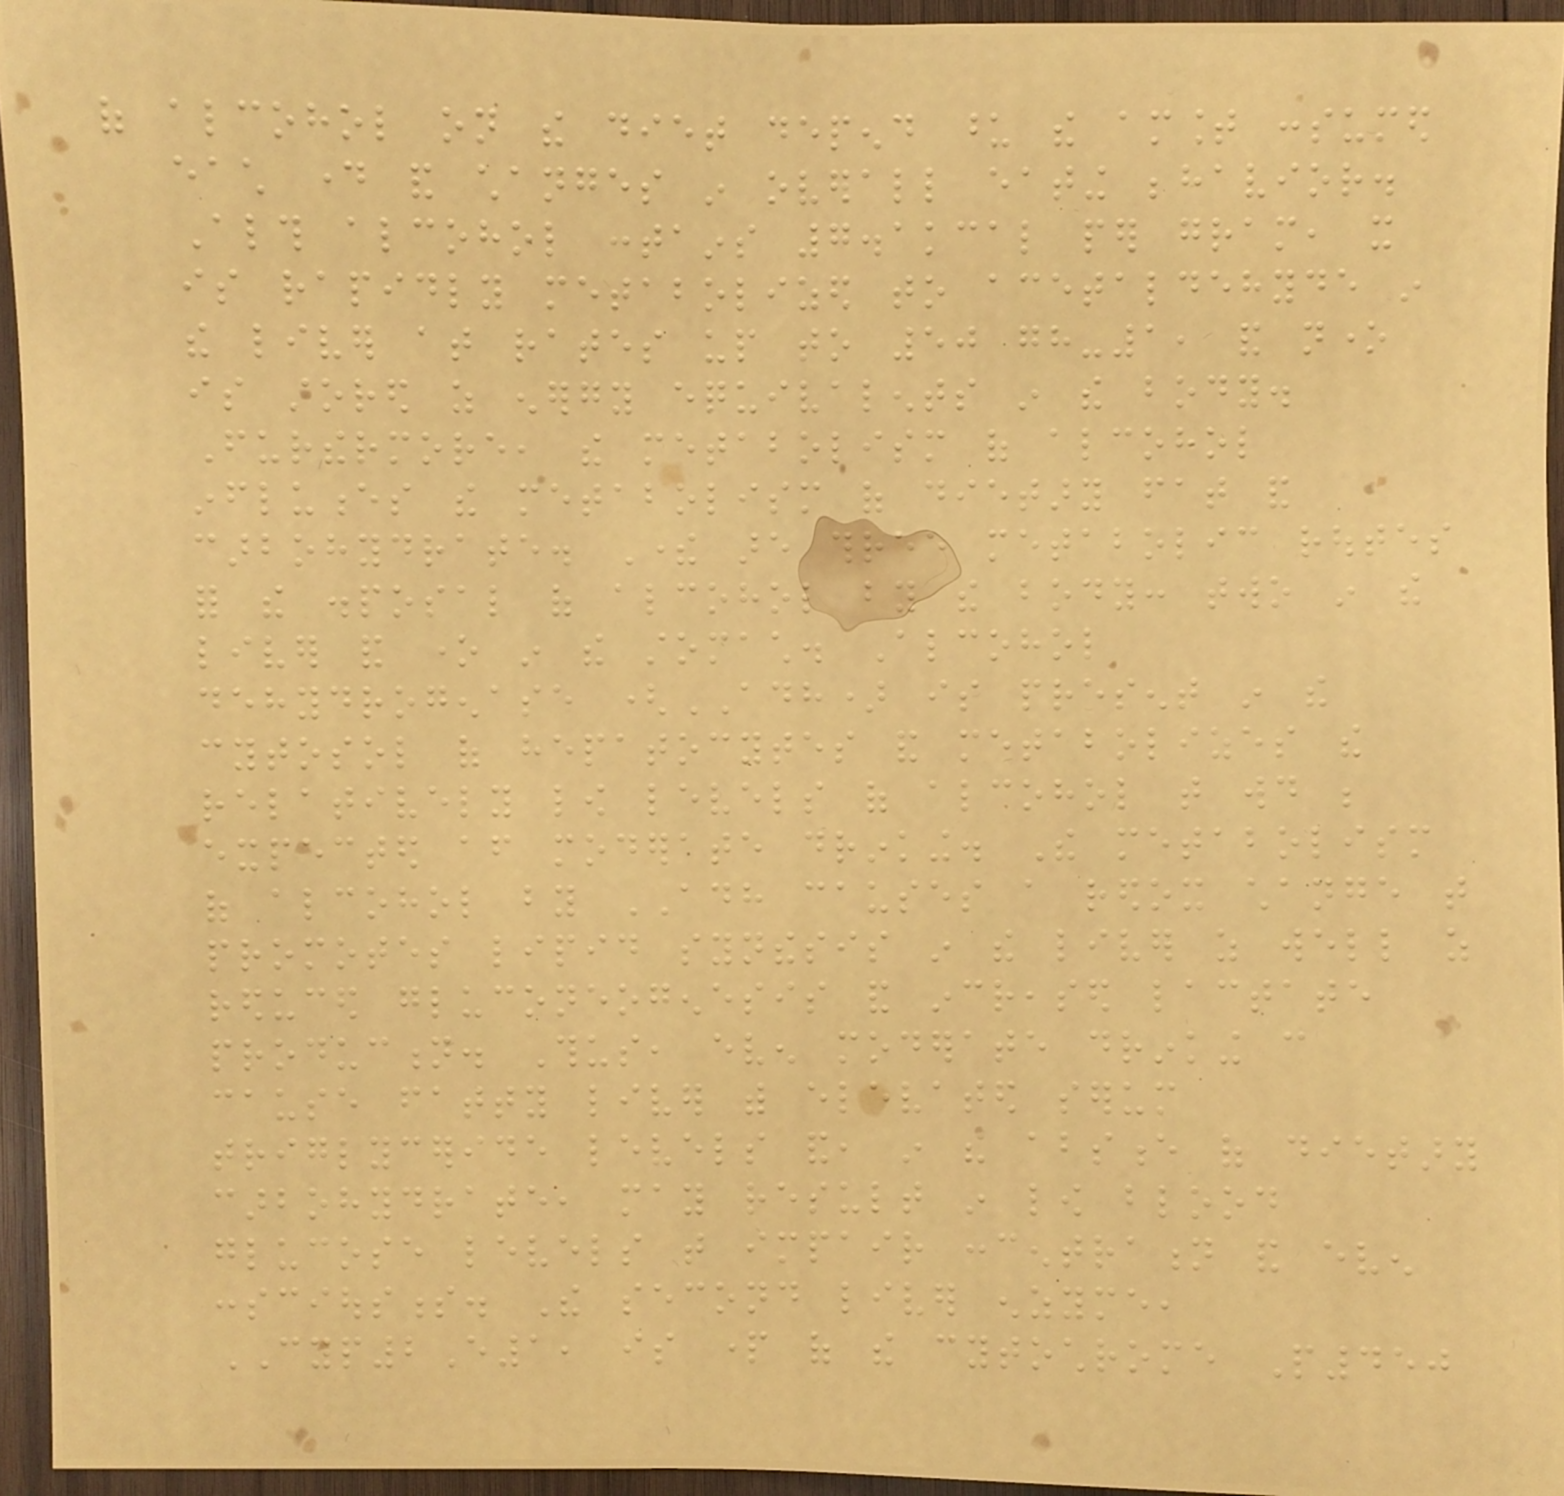of alcohol on the diet depend upon the amount consumed
each day and changes in overall eating behavior.
Although alcohol contains 7.1kcal per gram, it
is rapidly metabolized to acetaldehyde in
the liver at rates up to 50 gh-1, and none
is stored as energy equivalents in the body.
Furthermore, the metabolism of alcohol
influences the metabolism of dietary fat and
carbohydrate. There are three metabolic routes
for the disposal of alcohol by the body: two in the
liver and one in the stomach. Alcohol
dehydrogenase (ADH) is present in the
cytosol of hepatocytes and metabolizes the
relatively low levels of alcohol that would be
expected after moderate drinking. The metabolism
of alcohol by ADH causes a redox change that
promotes lipid synthesis in the liver as well as
reduced gluconeogenesis and increased lactate
production. Thus, even moderate drinking can
cause fatty liver with elevated serum
triglyceride levels and, in the absence of dietary
carbohydrate, may result in low blood
glucose levels that impair concentration and even
consciousness. The second liver enzyme,
CYP2E1, is part of the cytochrome P450
